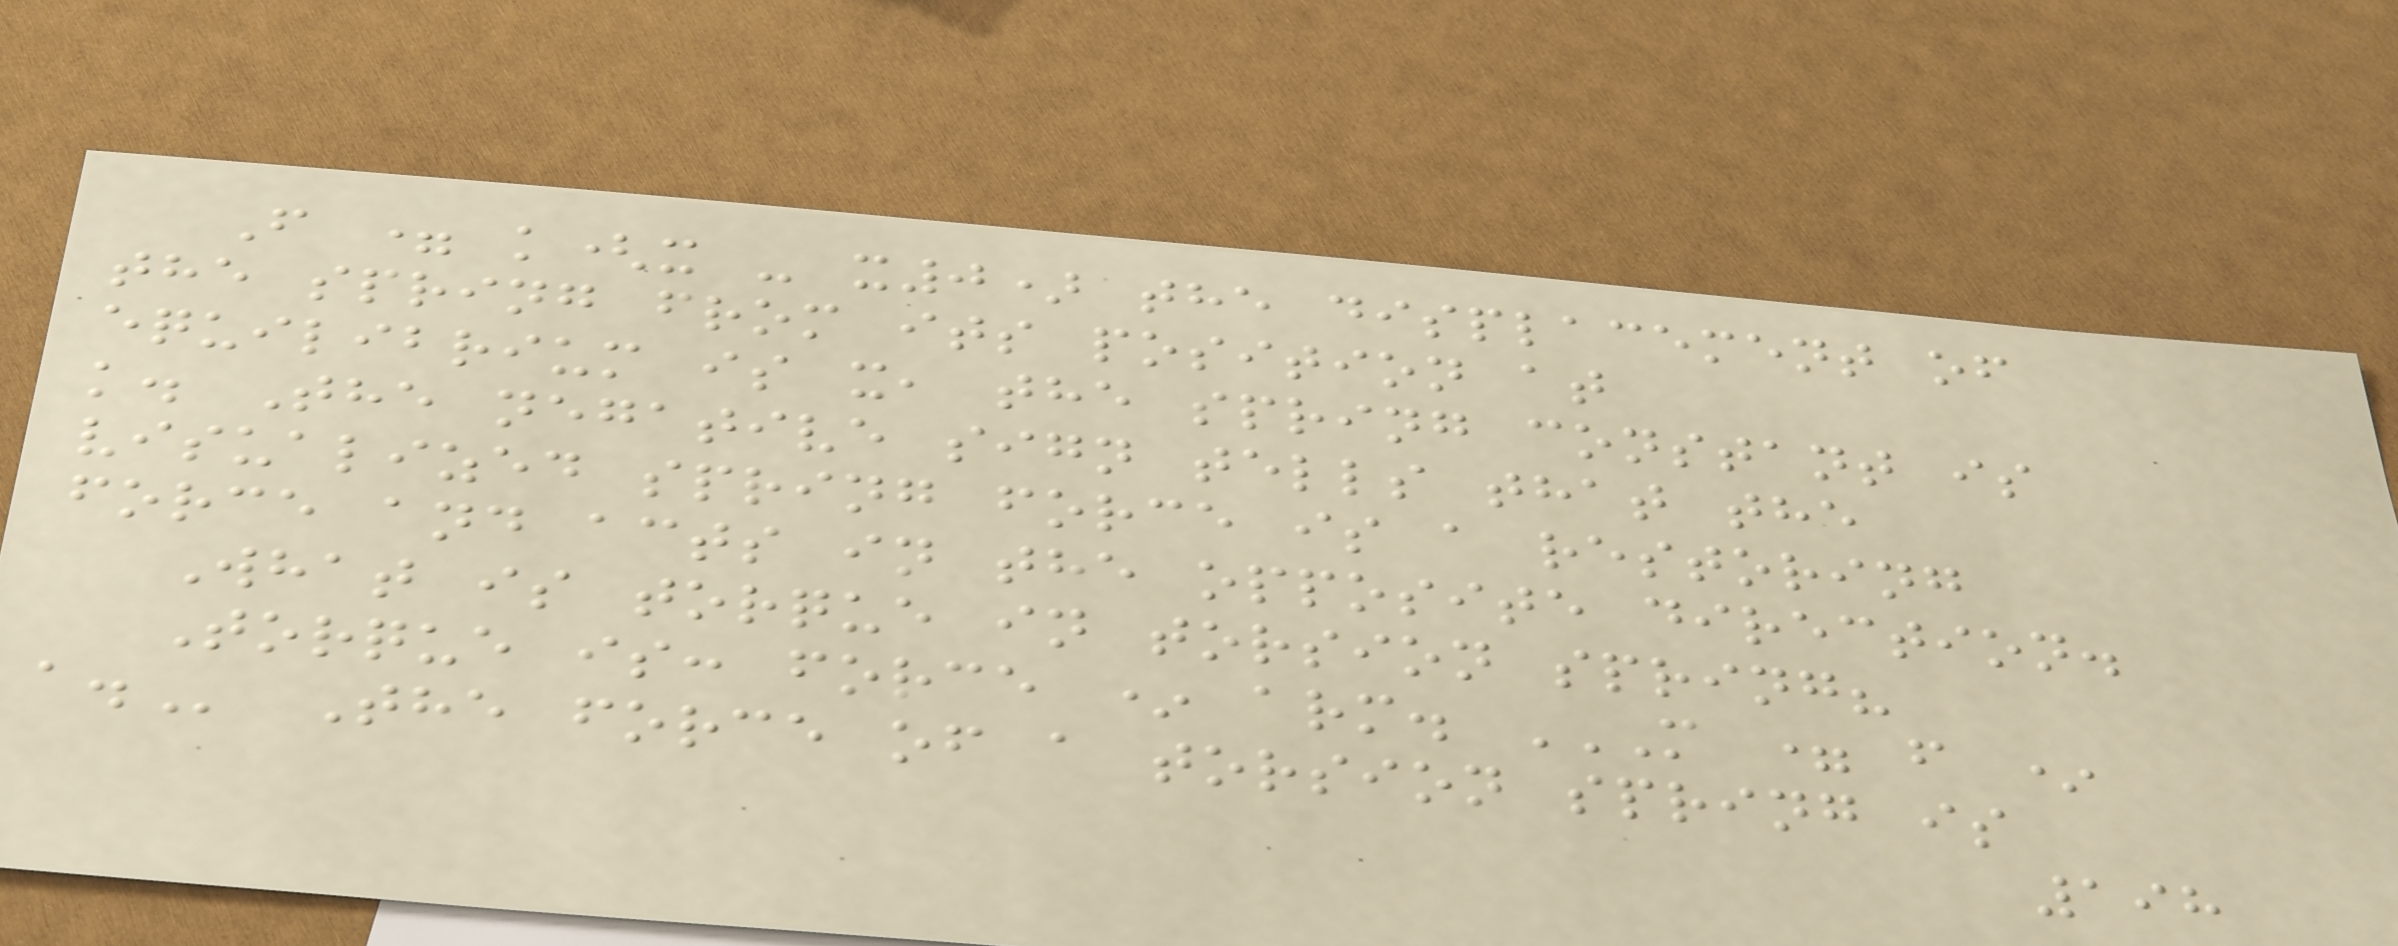F = k(x - x0) the displacement of
the spring from its position at
equilibrium is x, the spring constant is
k. The negative sign tells that the
visualized spring force is a restoring
force and acts in the opposite direction.
What is torque in torsion spring?
Torque is: force * arm. M = F *
A. The force of a torsion spring is
198
